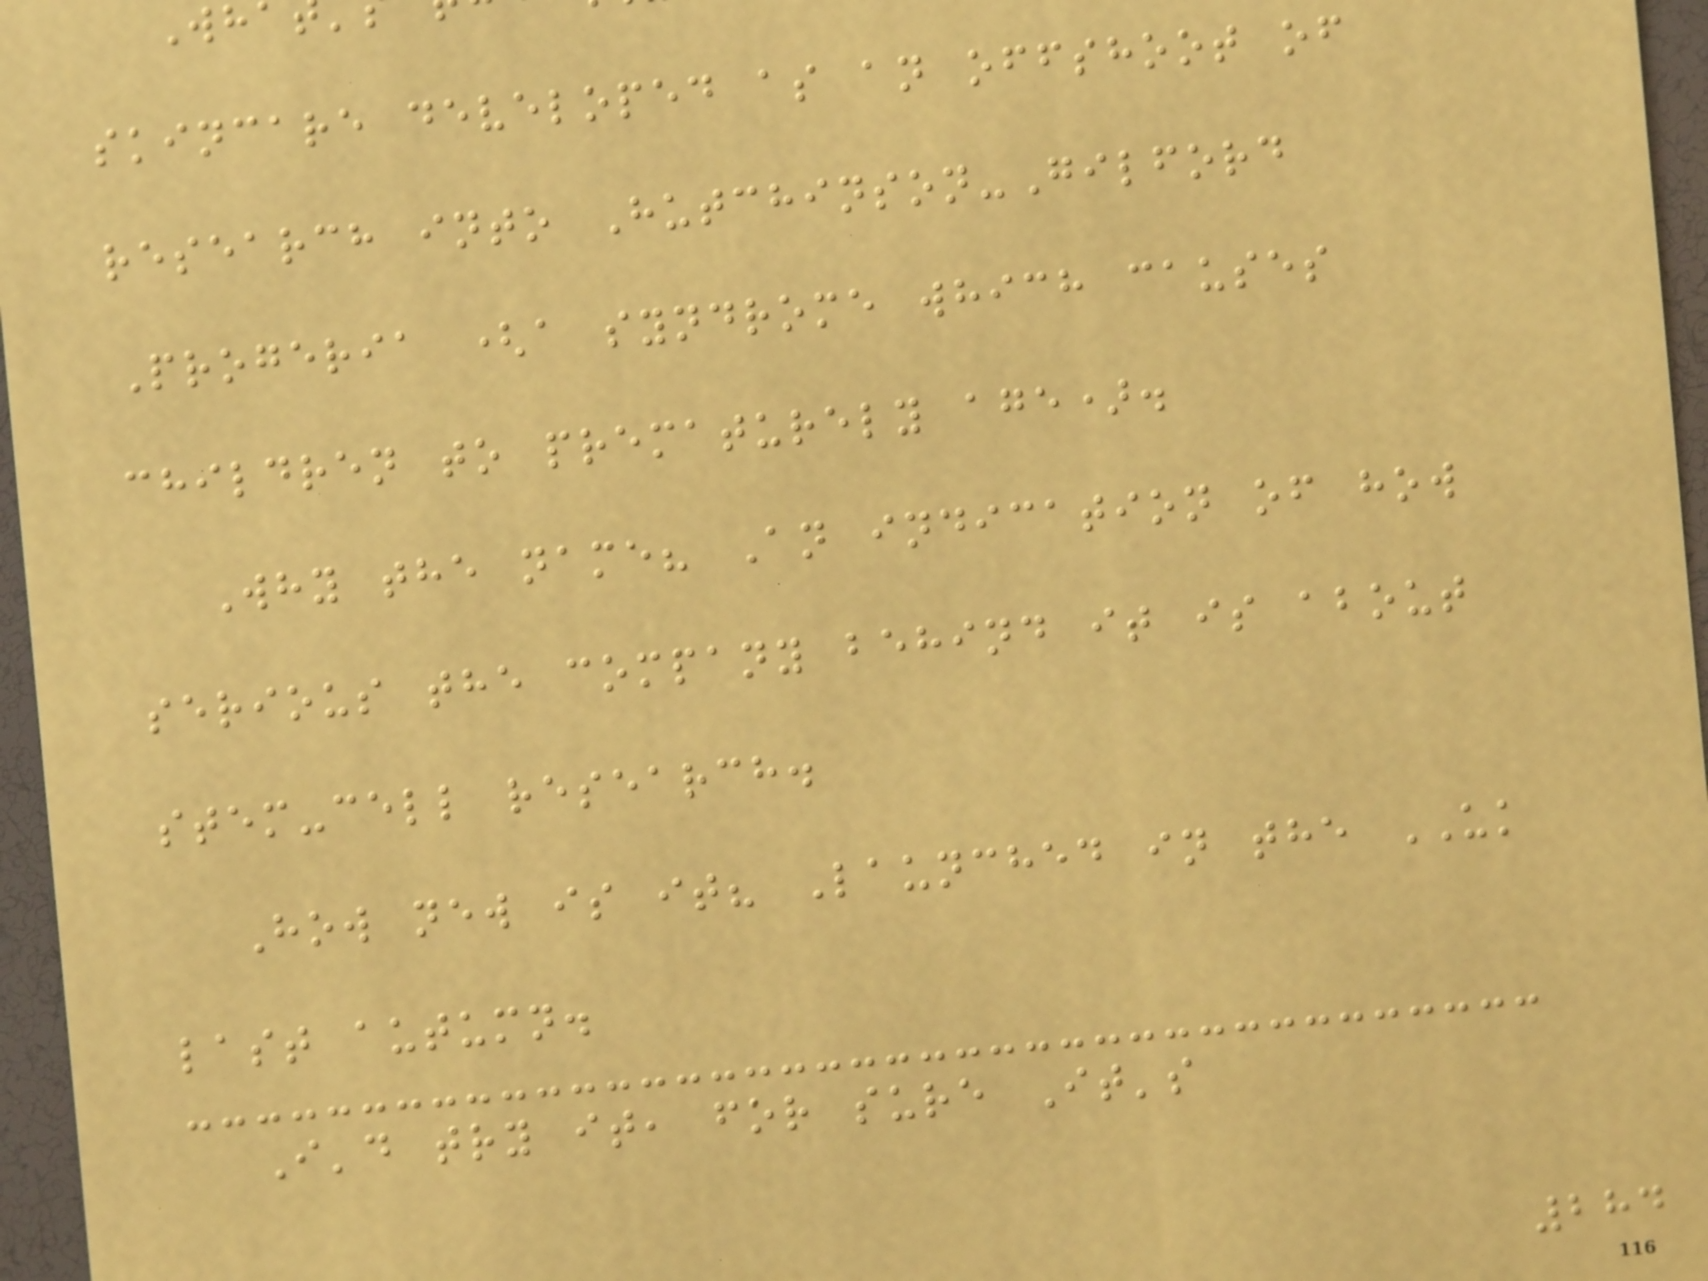skincare developed as an offshoot of
research into Hutchinson-Gilford
Progeria (a syndrome which causes
children to prematurely age).
Why the name? An indication of how
serious the company behind it is about
stem-cell research.
How new is it? Launched in the UK
last autumn.
I'd try it, for sure It's
284
